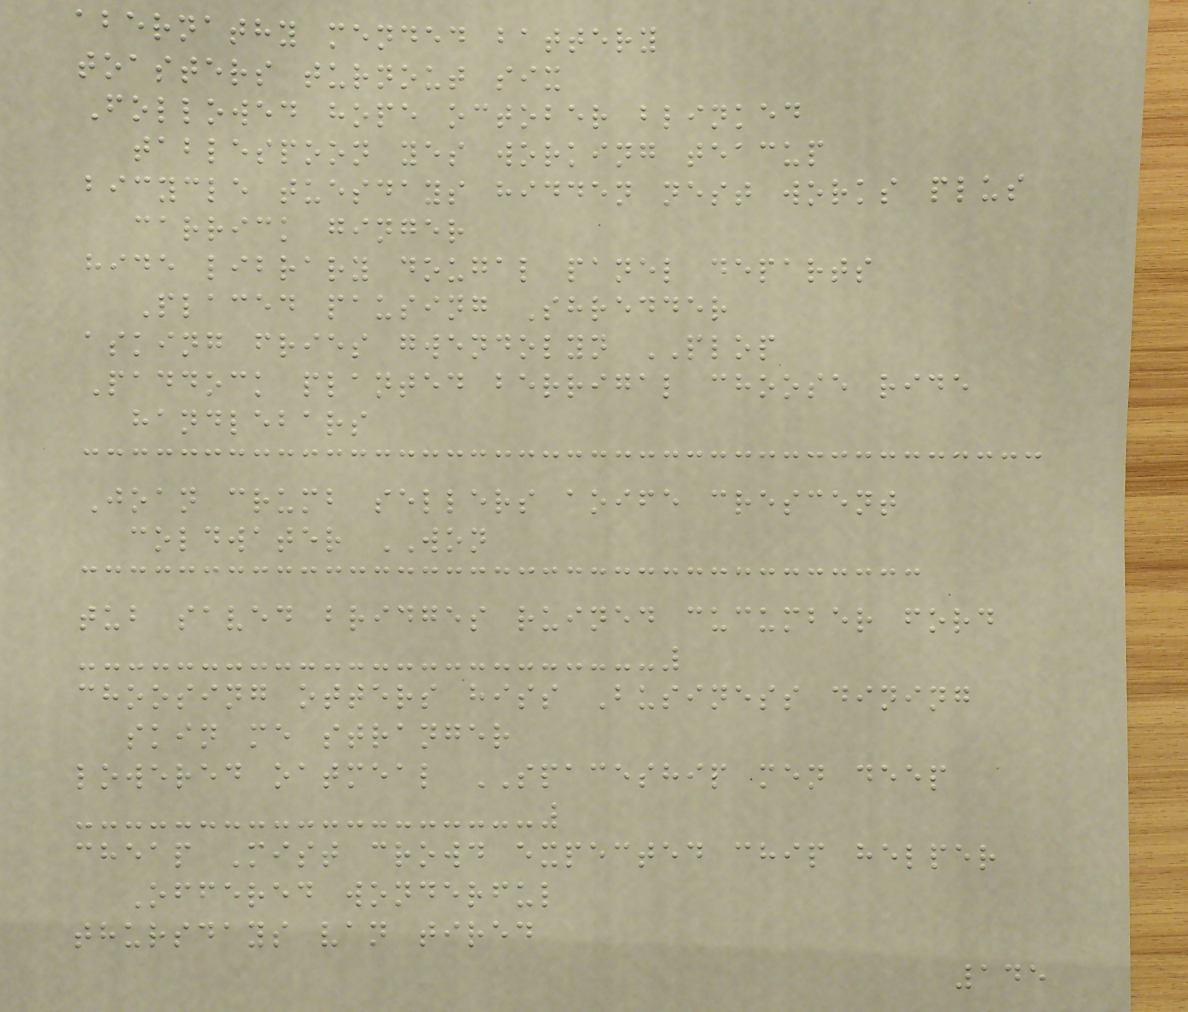abernathy mended battery
toasters turnout six
Followed hope october blinked
tablespoon yes working teacup
bicycle tuesdays hidden nest works plus
carrick ginger
hide library dougal panel departs
Placed pausing Shredder
asking fries gwendolyn PLOP
Paddock planted berrigal choose ride
handlebars
Joan crumb sellers aoife crescent
coldwater WON
tub saved bridges ruined cucumber ford
choosing otters hiss Business dining
skin me stranger
lowered oatmeal SPACESHIP men deep
cheap Mist crowd expected chip helper
Offered wonderful
thursdays van tired
145
